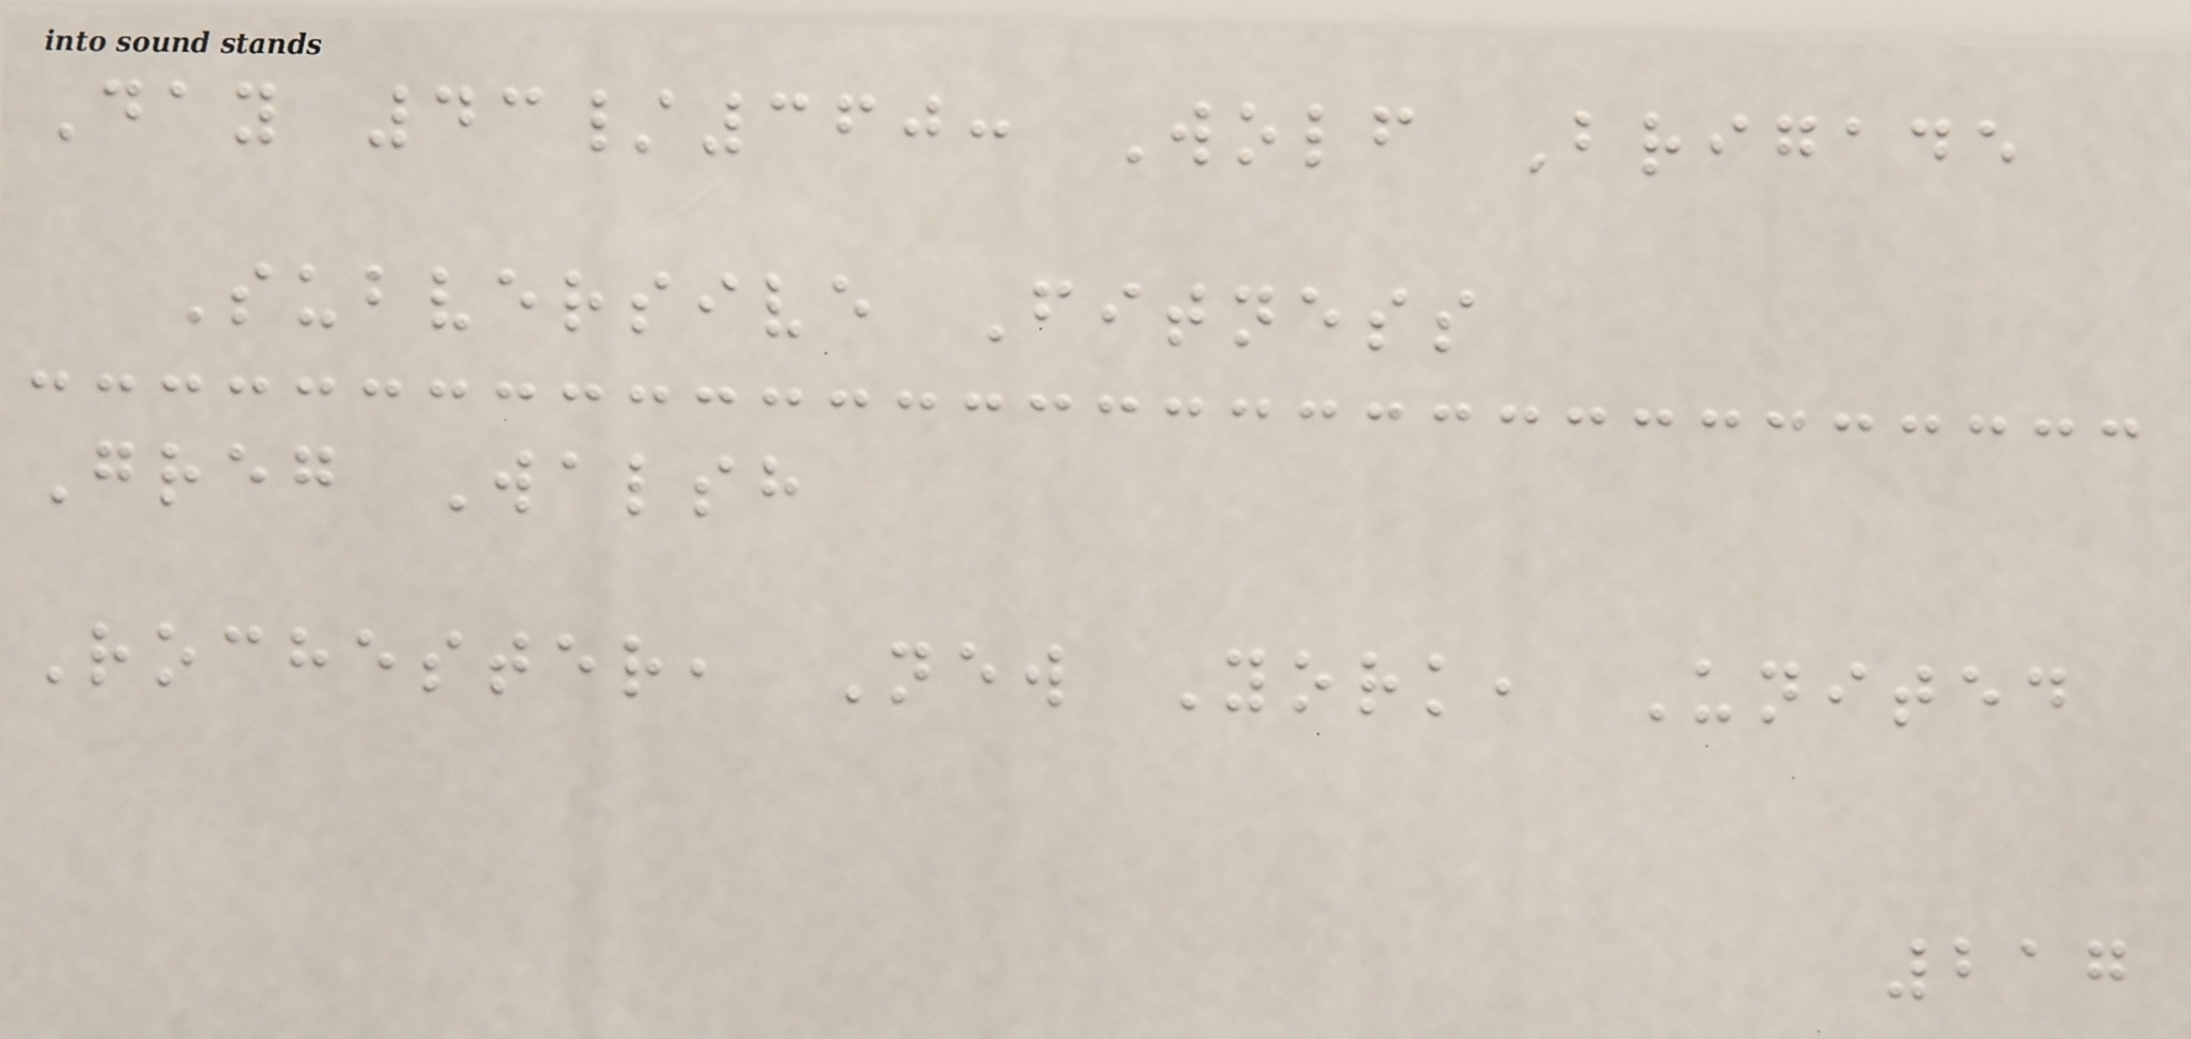Day 43/360: Wolf Brigade
Subversive Fitness
Greg Walsh
Rochester, New York, United
217
